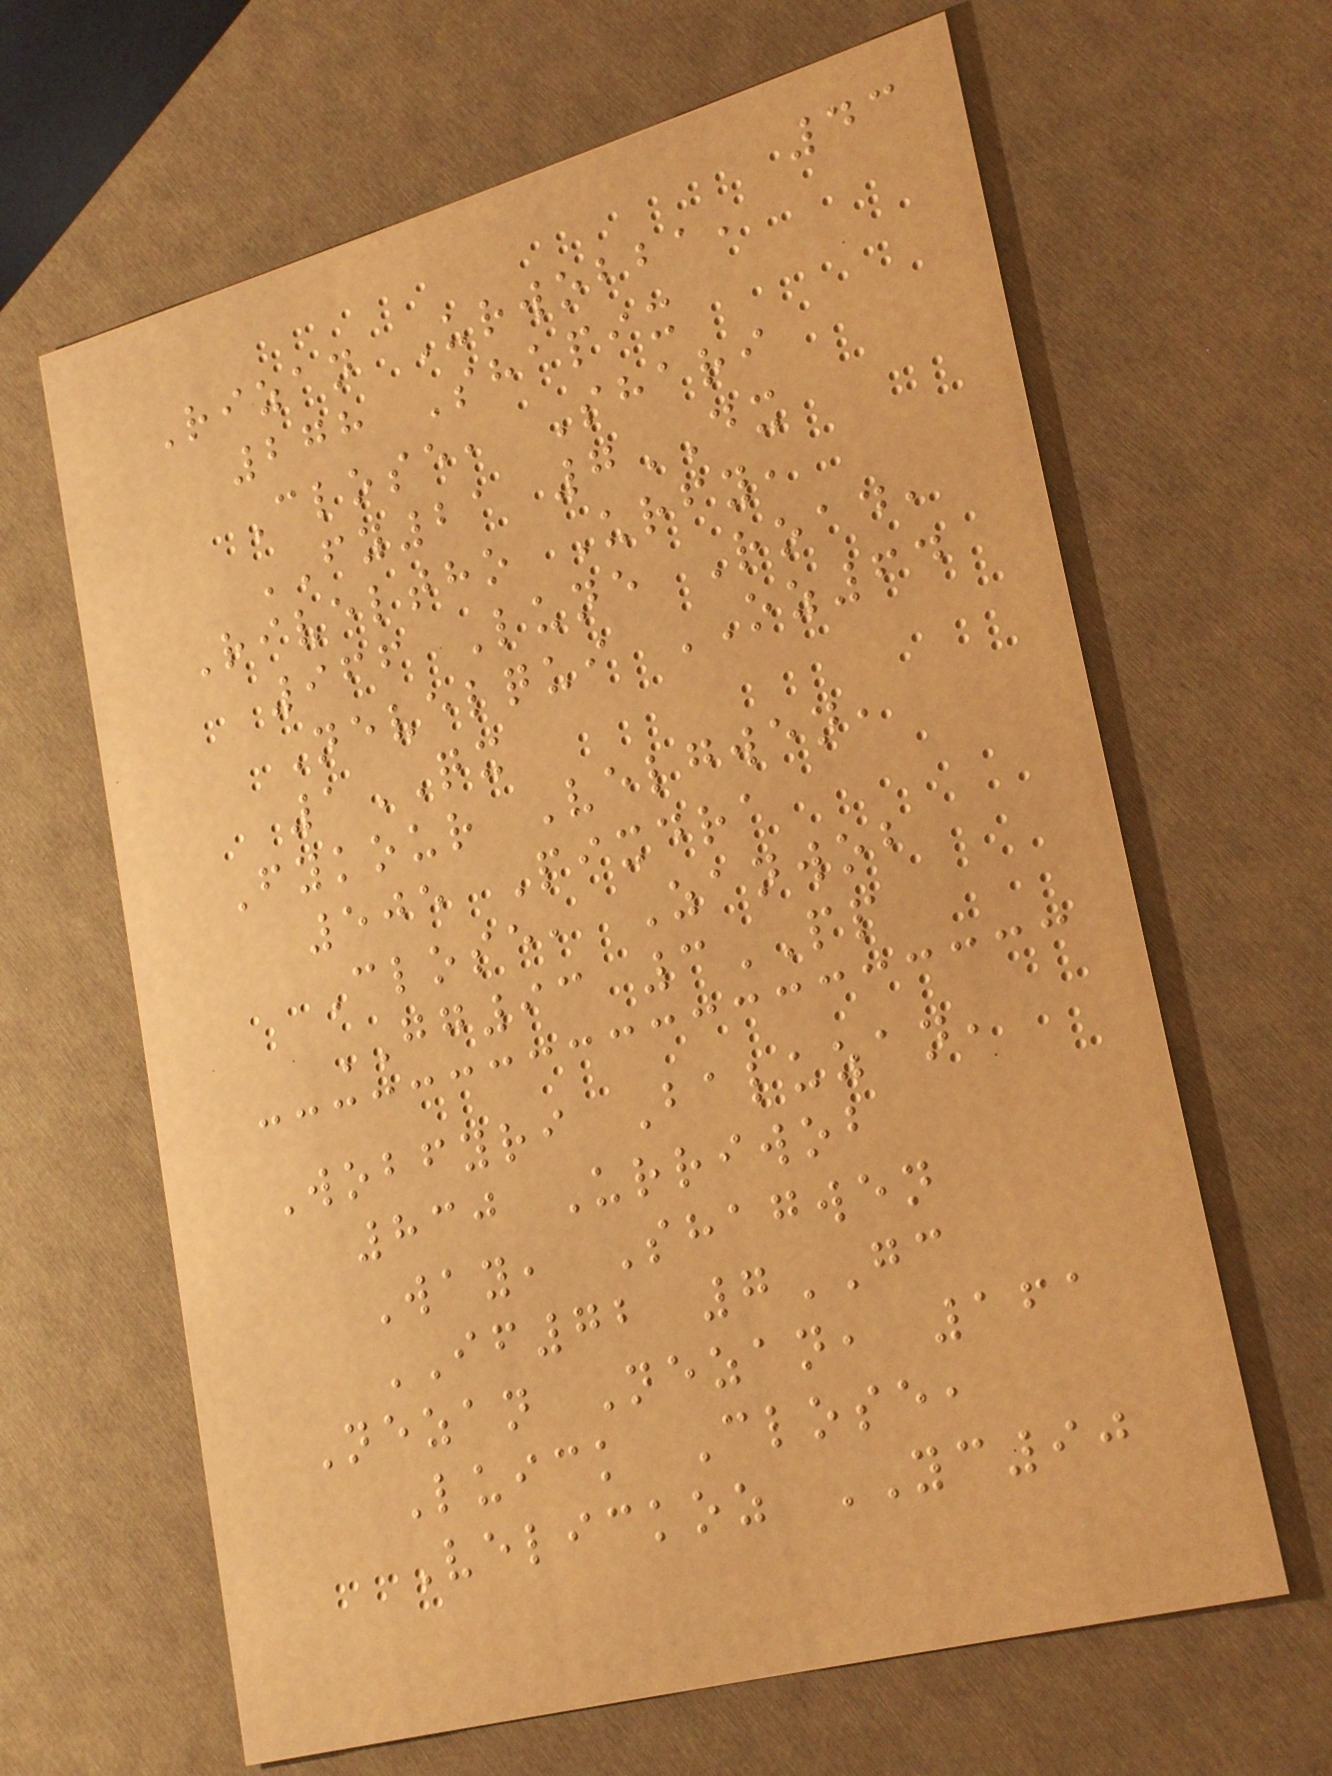43
Rizan Urwobba,
278 Shapix
Close, Shari
FY21 7DX
Riveltho Urfy,
966 Lune Road,
Nevelqui OZ64
1QX
Fykour Velgwen,
505 Pixdra
Close, Zanwob
GG93 3PP
Wobfyri Baluzan,
830 Urriwob
Way, Shagwen
IF72 7GC
Nezan Nezan, 161
Luick Close,
Velickoz YC90
